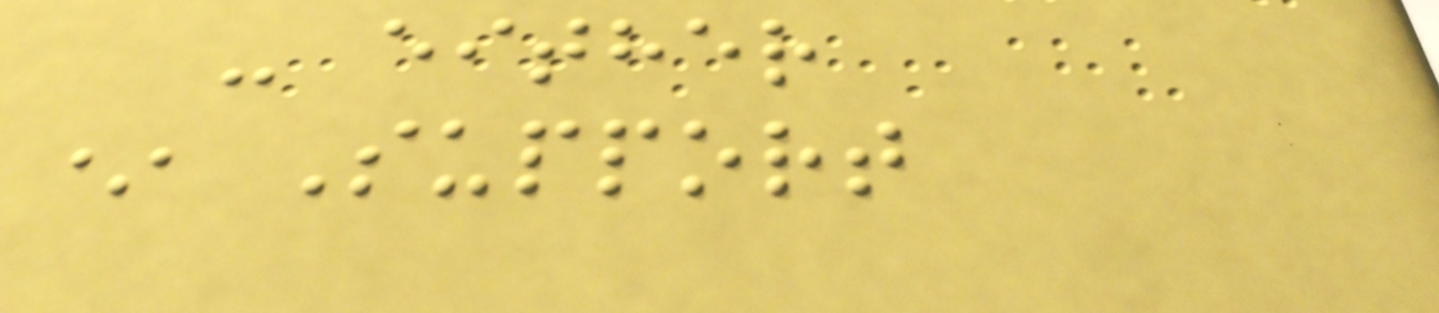- either
* Support
